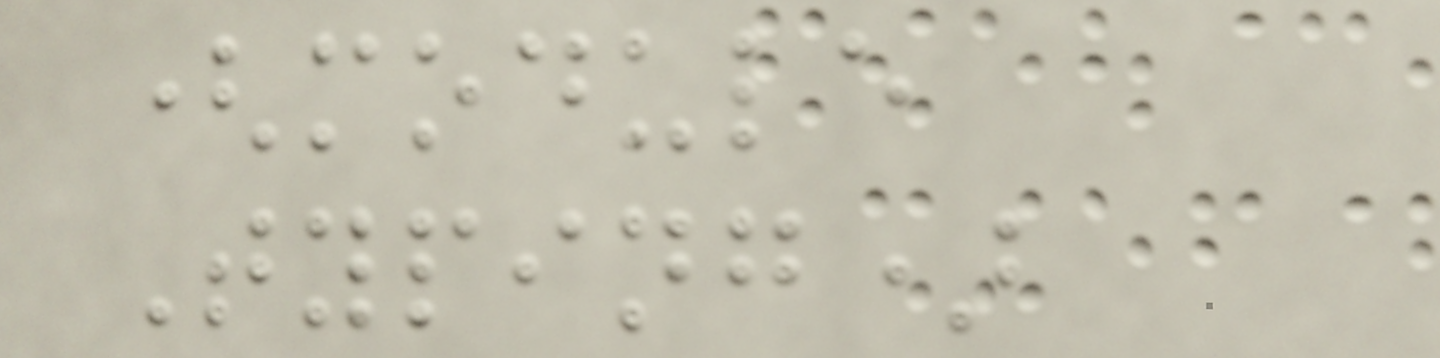(module
Typing)
